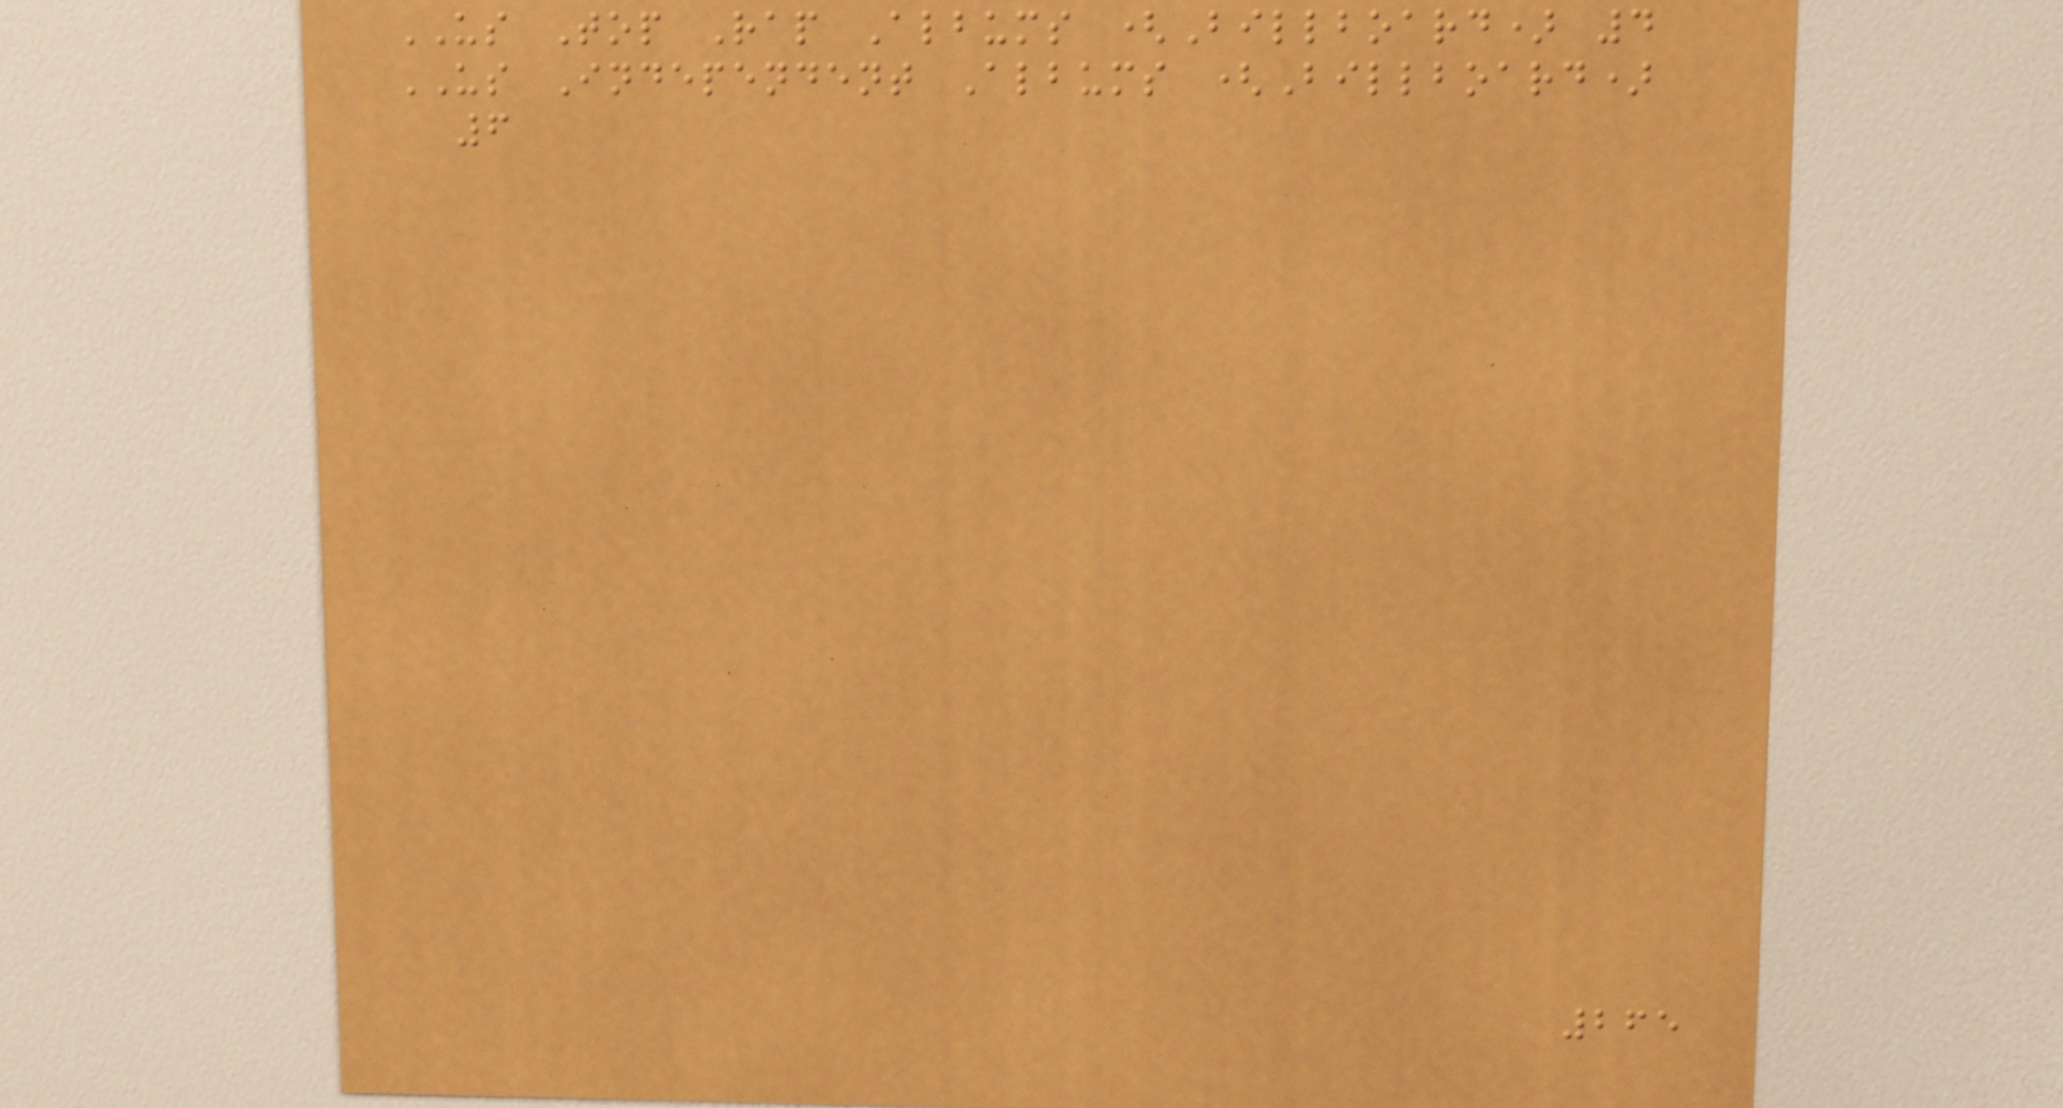US Top Rap Albums (Billboard) 4
US Independent Albums (Billboard)
6
265
